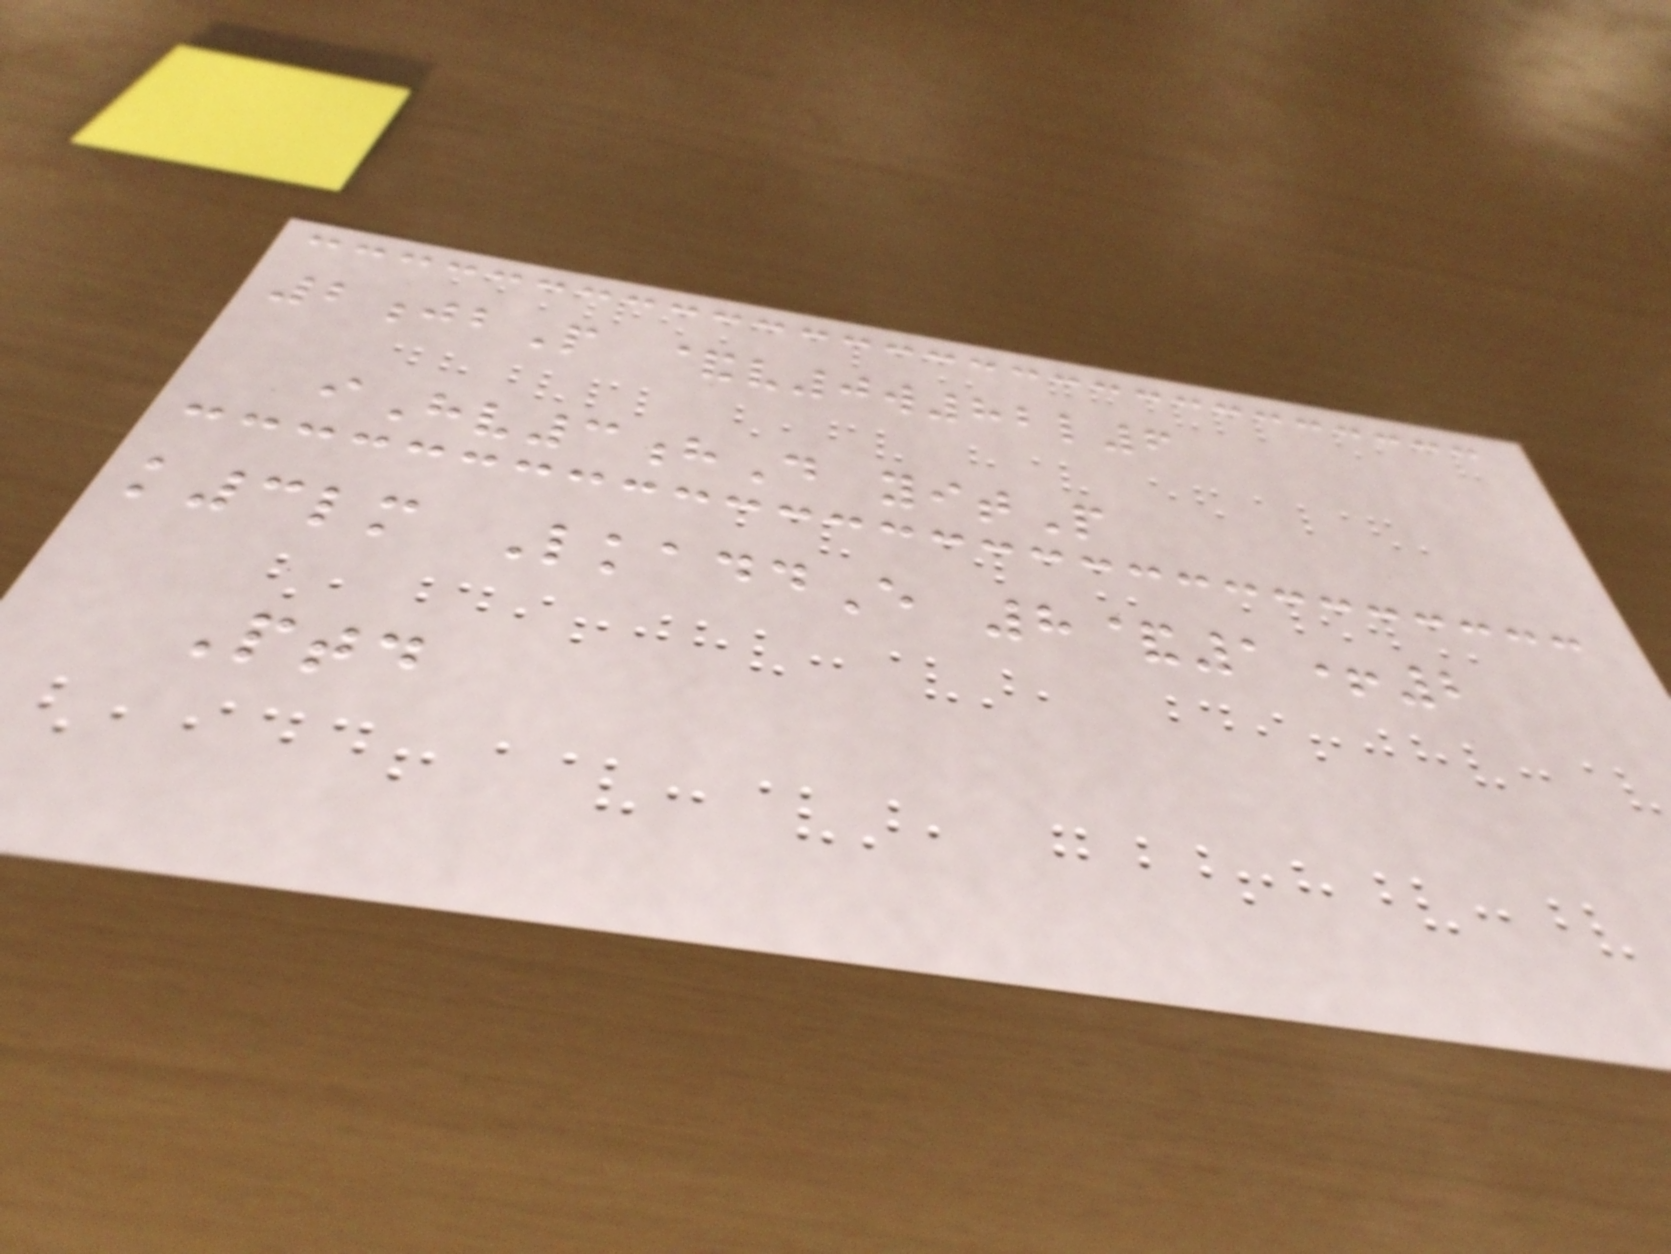2jbP &v0w82l6
iHv3hD yitP
k3lm LkaddE 8&1+2
Ptd
